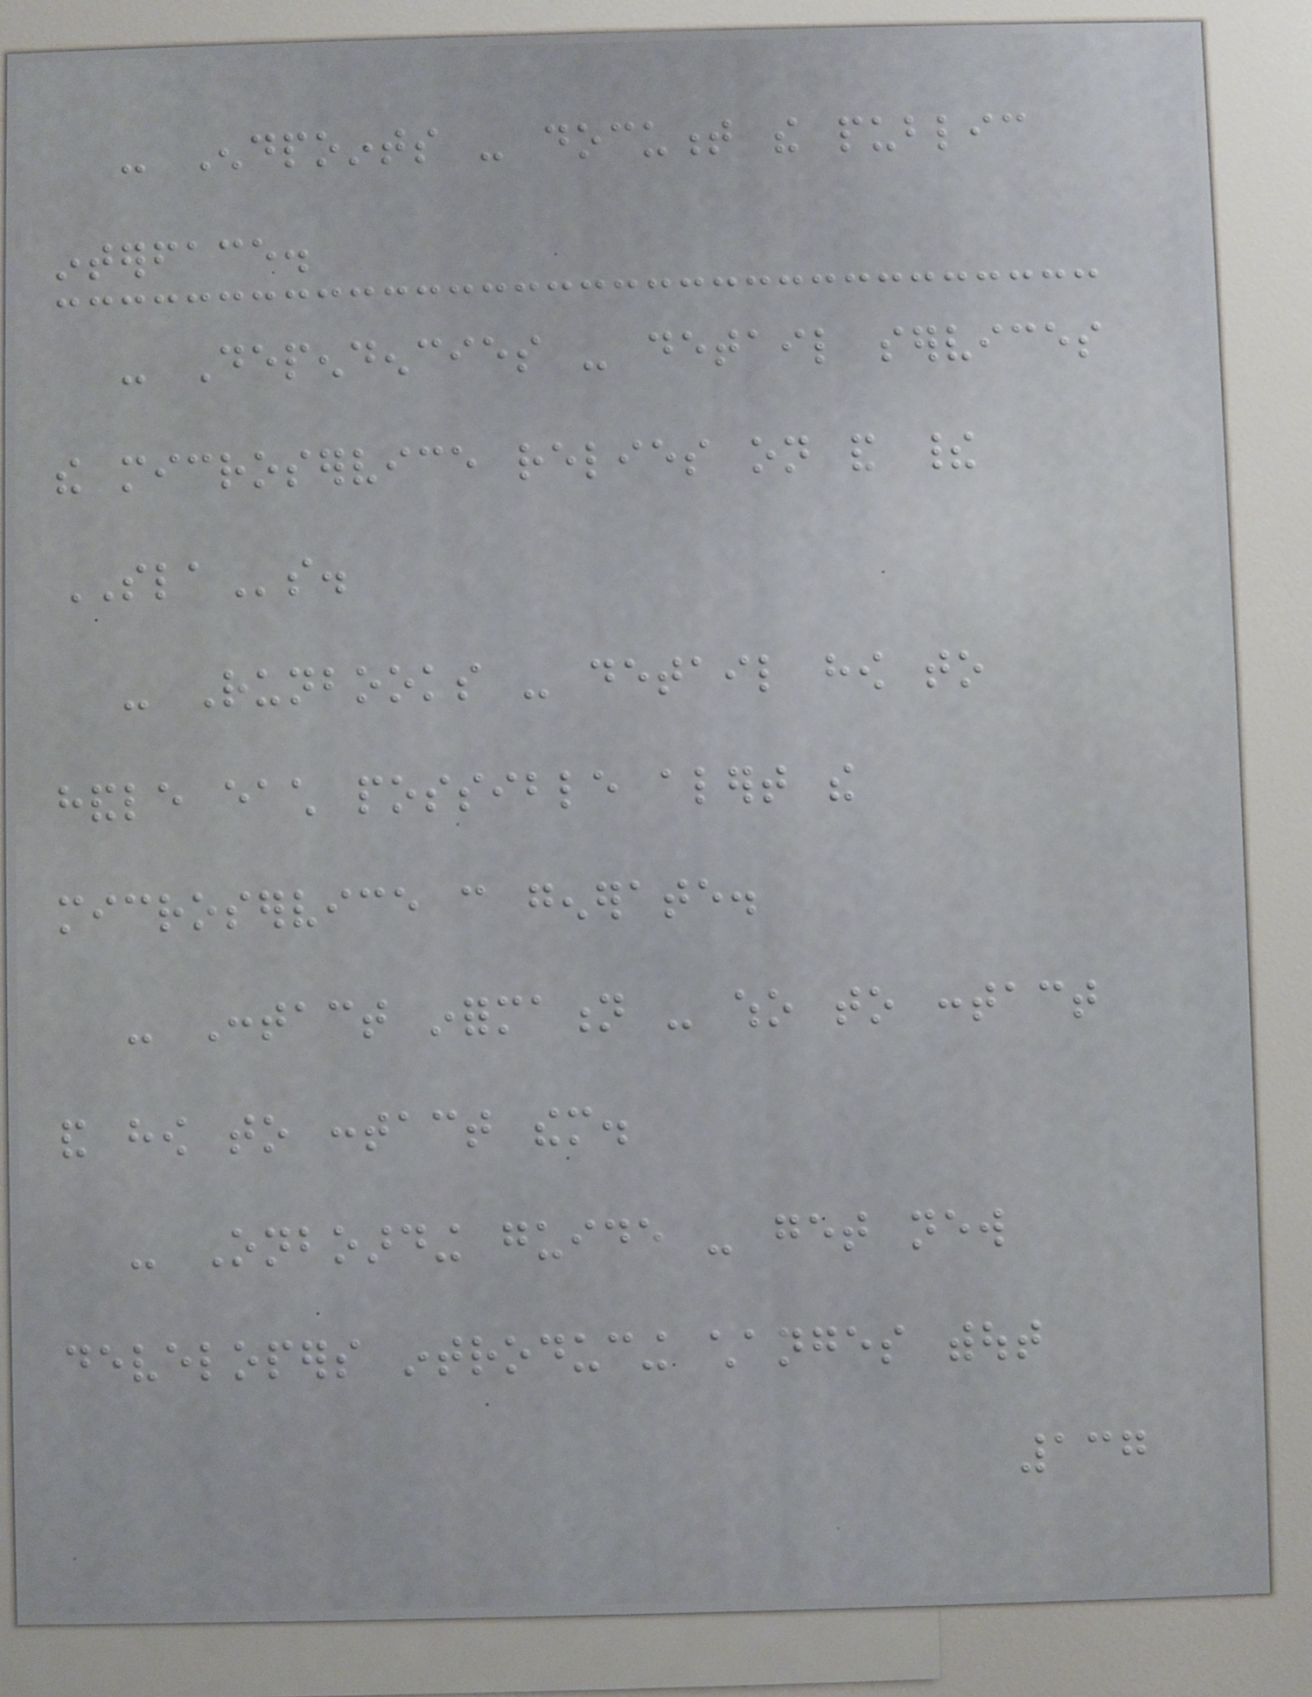- Endpoints - document the public
interface.
- Dependencies - detail services
the microservice relies on and their
SLAs.
- Runbooks - detail how to
handle each possible alert the
microservice can generate.
- Contact information - who to contact
and how to contact them.
- Onboarding guide - get new
developers introducing changes without
137
